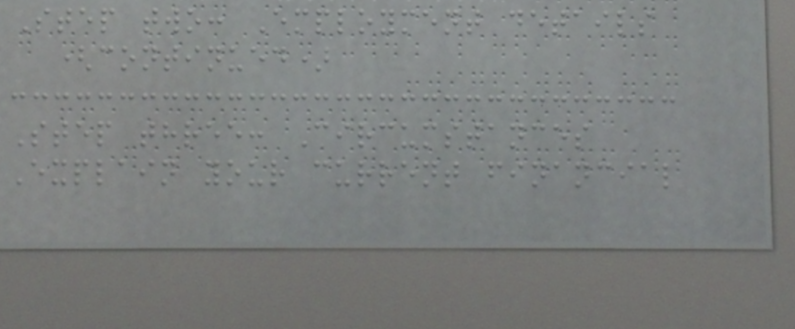Step two: Employment details
(continued)
Step three: Circumstances
Explain your current financial
